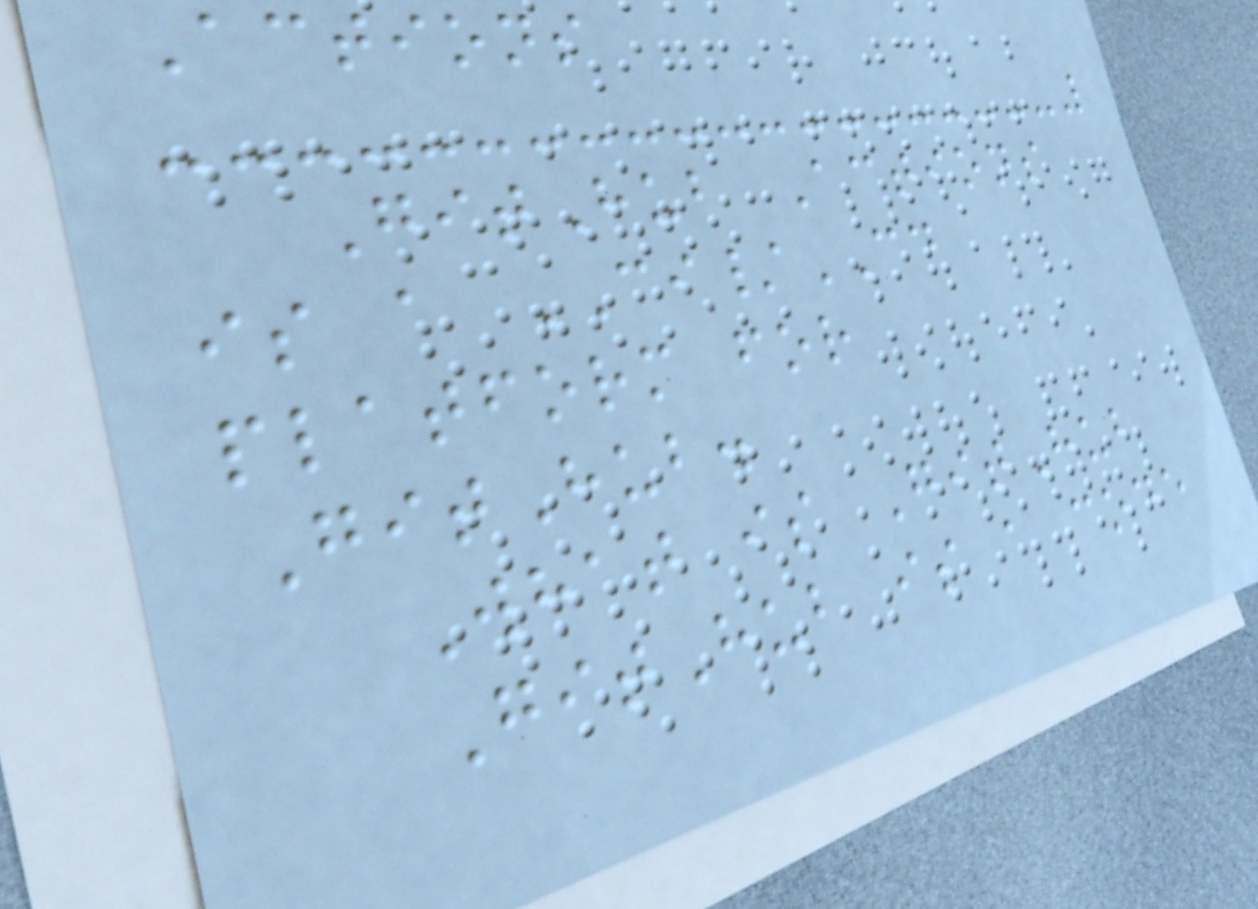Actions
GitHub Actions
is a CI/CD
platform for
GitHub.
What is GitHub
GitHub is a code
